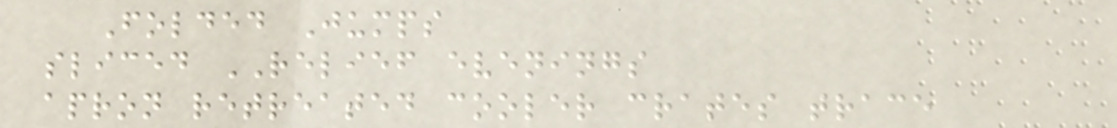Folded Jumps
sliced RELIEF evenings
apron retreated cooler crates trace
